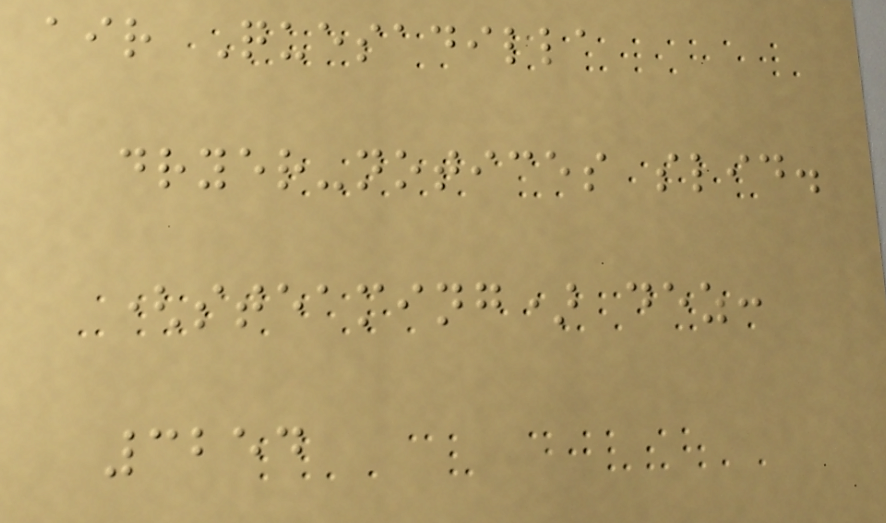air Quesadilla
dryer-notices slid.
(steaming) dez:
3254
